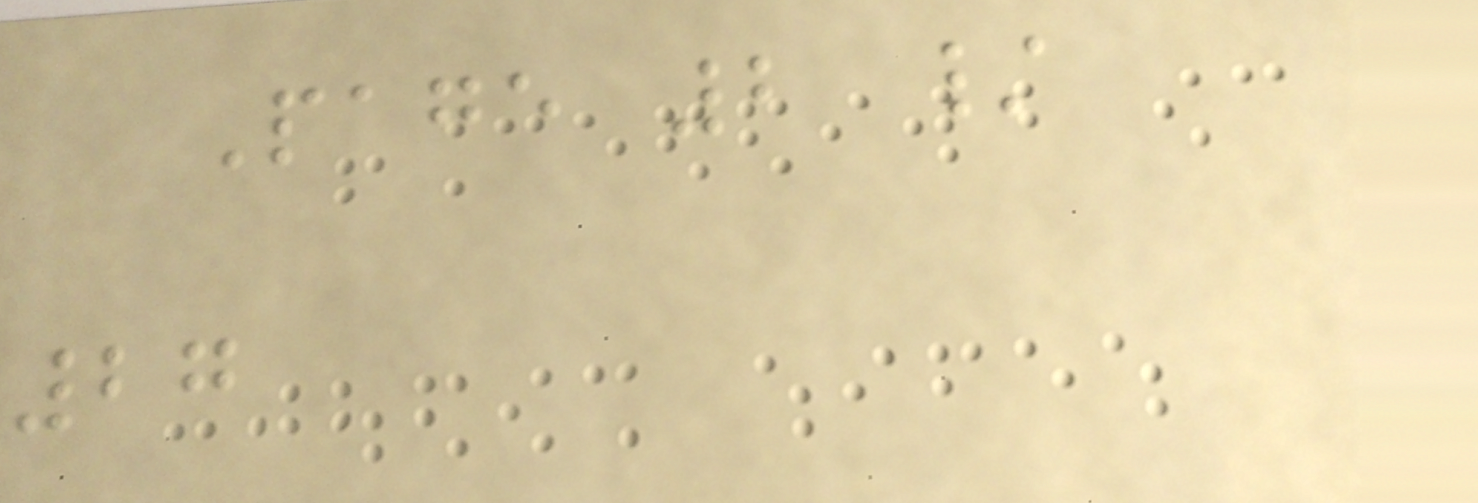Page 2 /
27
